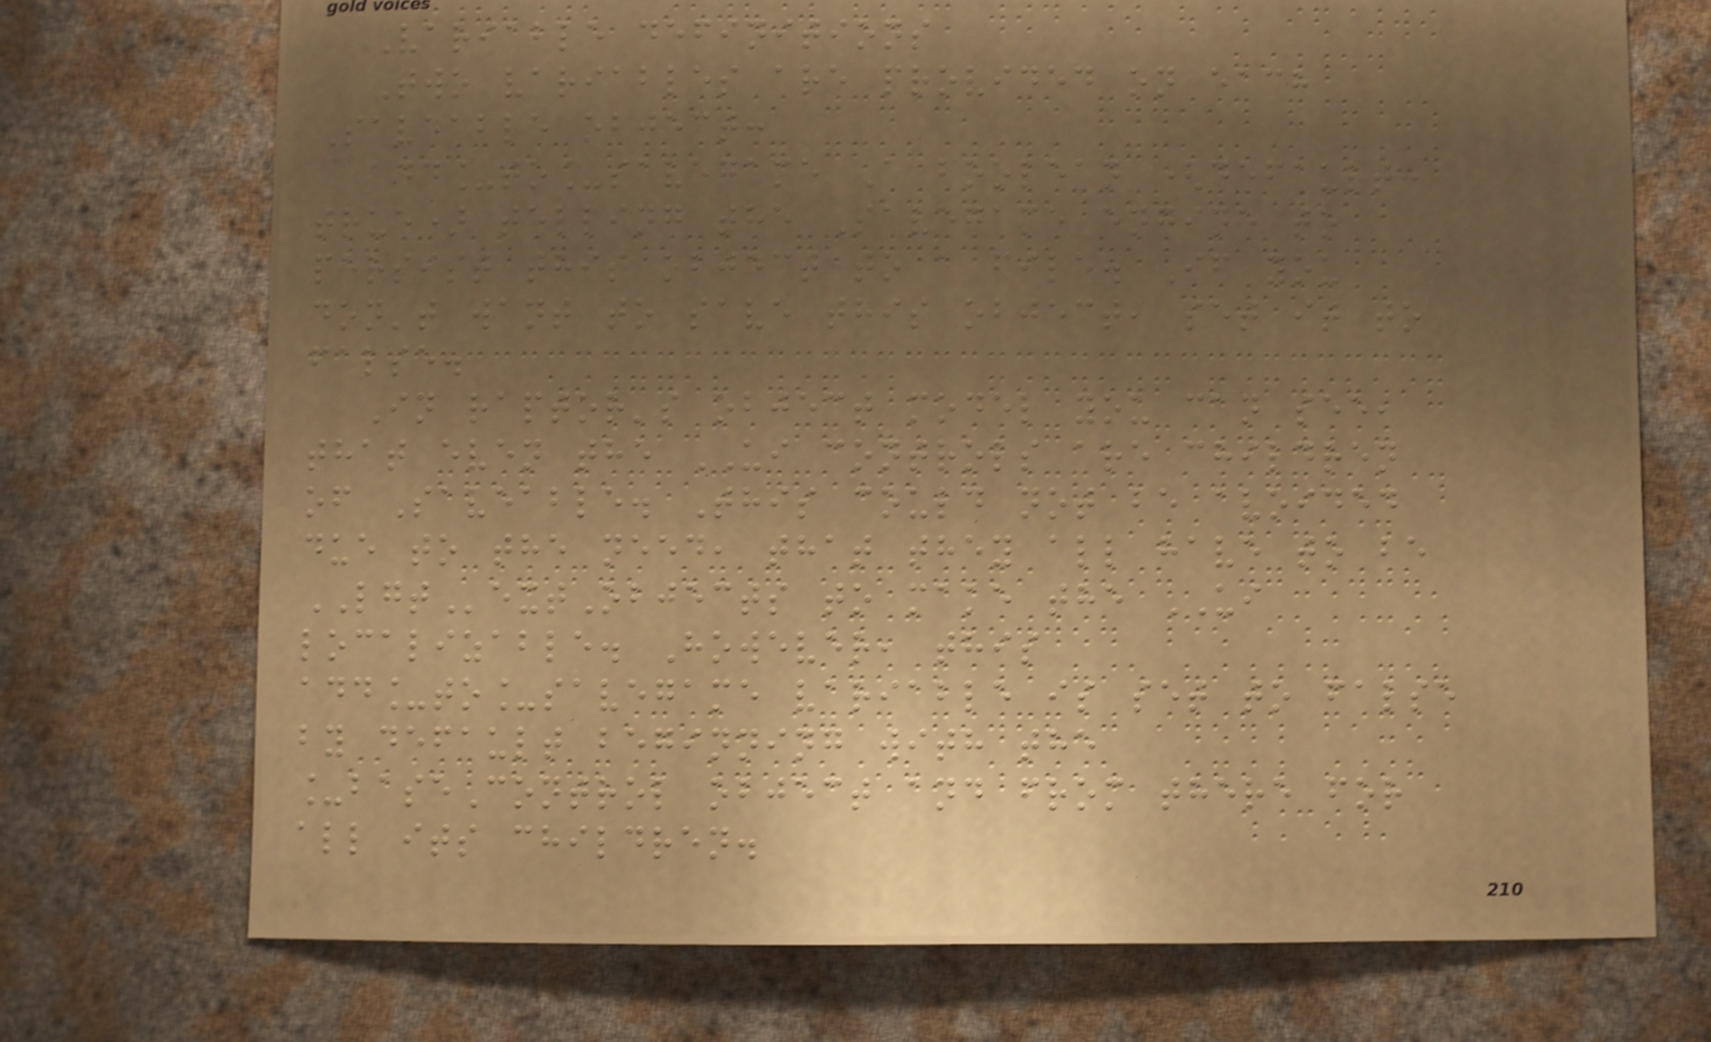Variable definitions
Two variables are provided on each
Saveable object:
add_to_savegame A boolean (default:
true) telling the Savegame engine to
persist this object to a file. If you
don't want to save this object, set it to
false.
In raptor's object model you can see,
that even the UI controls are children
of Saveable. This could not be avoided
due to the need, that they all have to be
LGTextObjects to make the UI
localizable. However, this
add_to_savegame variable is set to false
by default beginning with the
_baseControl object and from there for
all its children.
